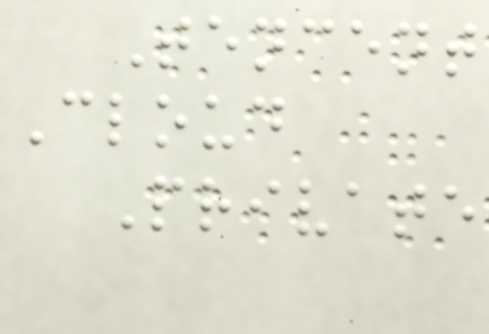Tencent
Cloud
Private
